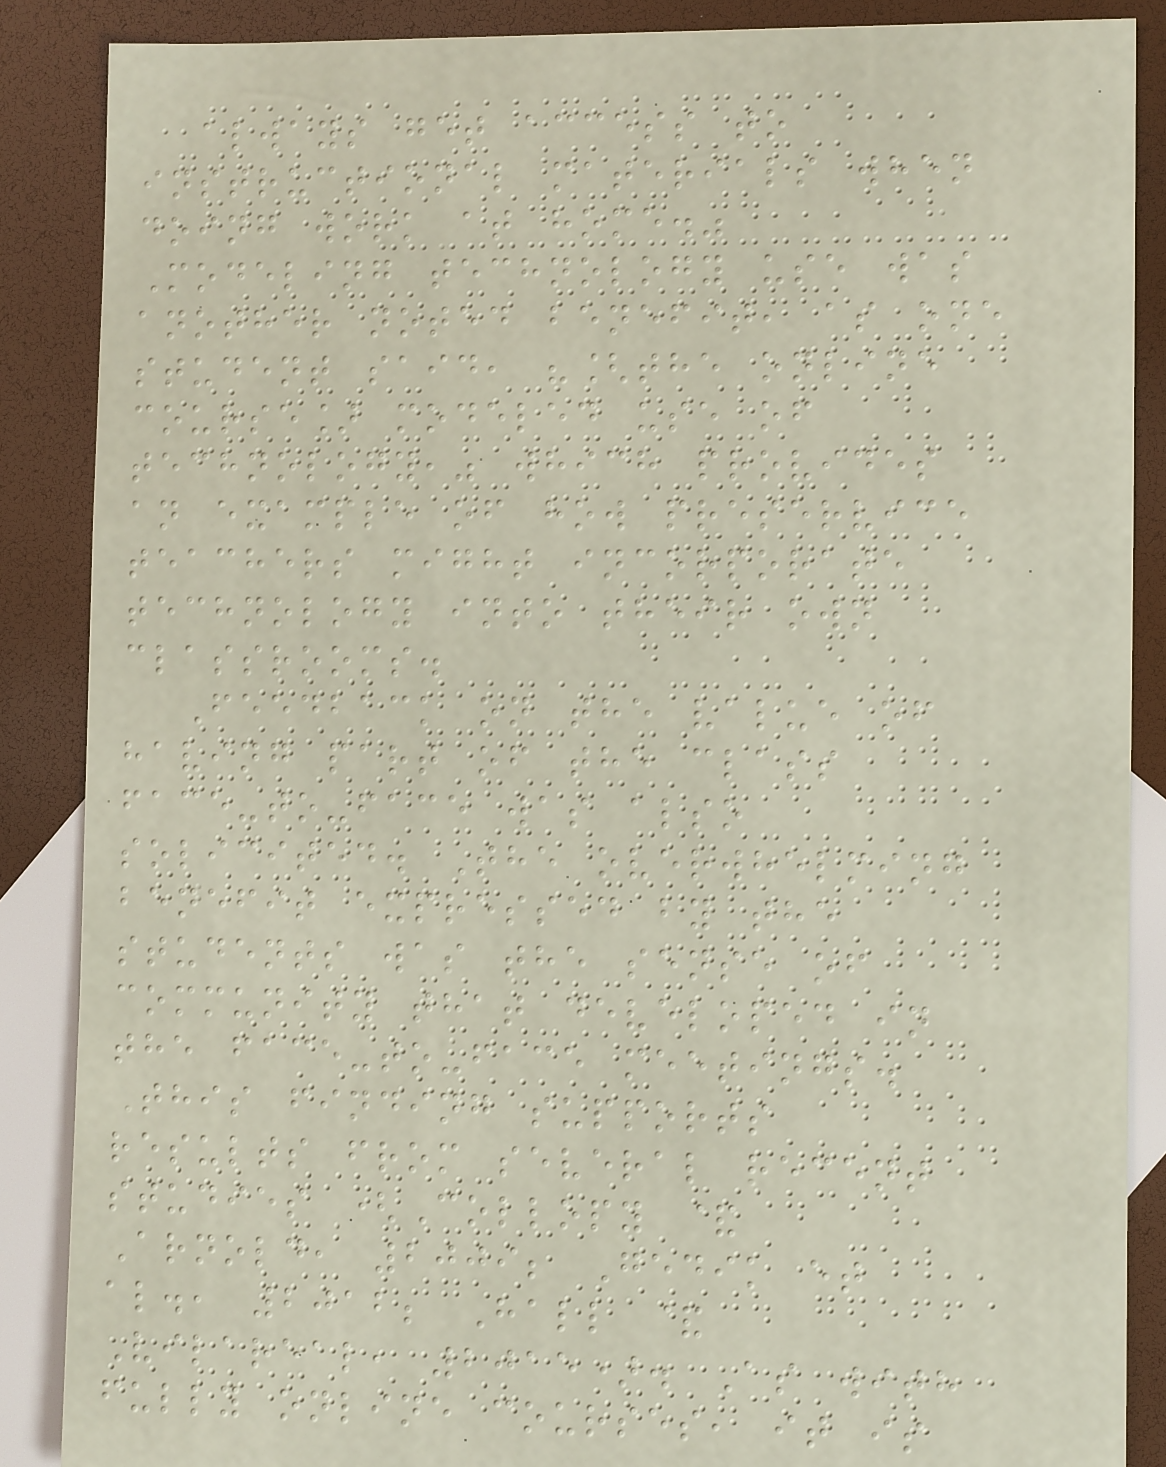always get access to
instructional materials when
doing work at home."
Modeling technology use was
another noted benefit, as one
student said, "[the online
course] modeled use of
technology," which provides
an example of how preservice
teachers might incorporate
technology into their own
classrooms.
Feedback on the value of
having part of the class
face-to-face was also
solicited. The overwhelming
benefit expressed by the
students was the sense of
community that developed in
the face-to-face meetings.
This finding supports
results from several recent
studies (Collopy &
Arnold, 2009; Gedik et
al., 2012; Hall &
Vilareal, 2015). As with
fully online courses, it is
